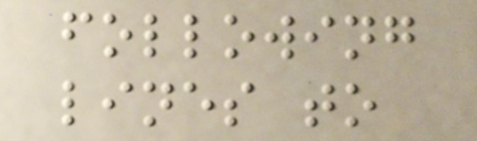following
lines to
